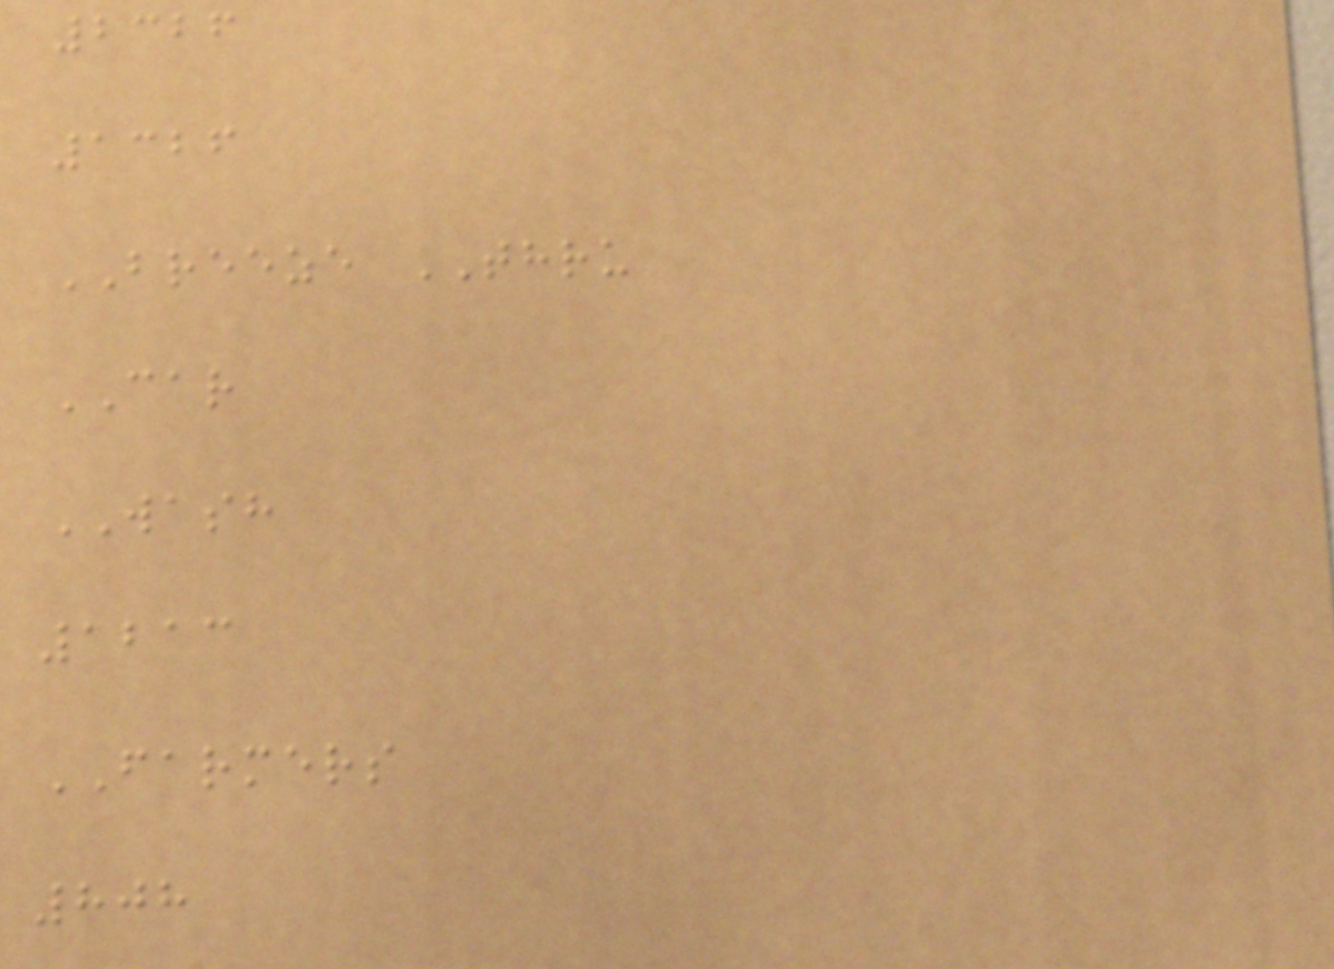2326
1326
BREEZE THRU
CAR
WASH
1213
FARMERS
808
